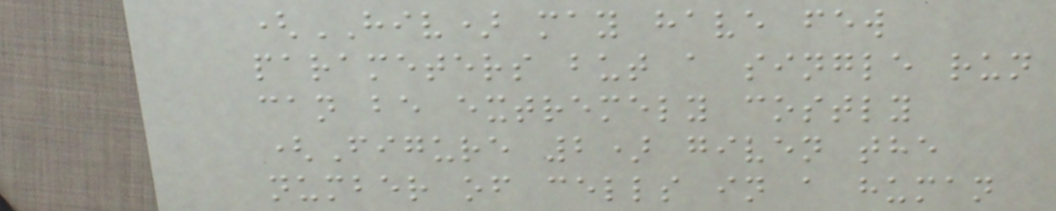(HIV) may have few
parameters but a single run
can be extremely costly
(Figure 2) given the
number of cells in a human
